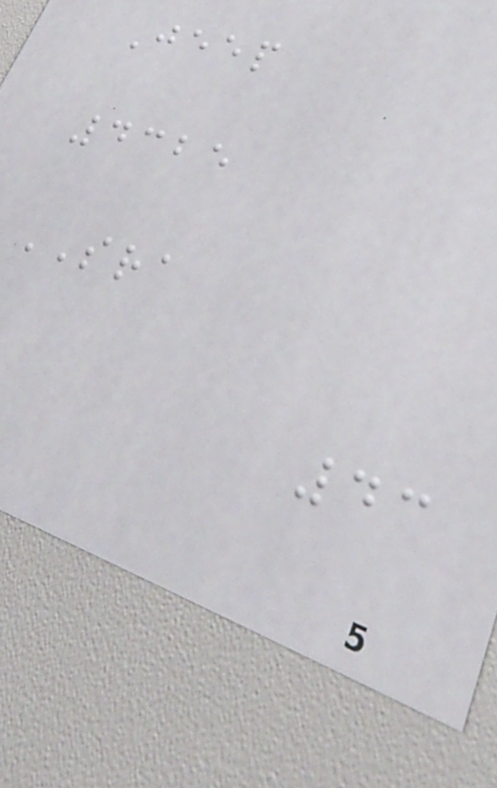Jeep
4325
SRA
43
